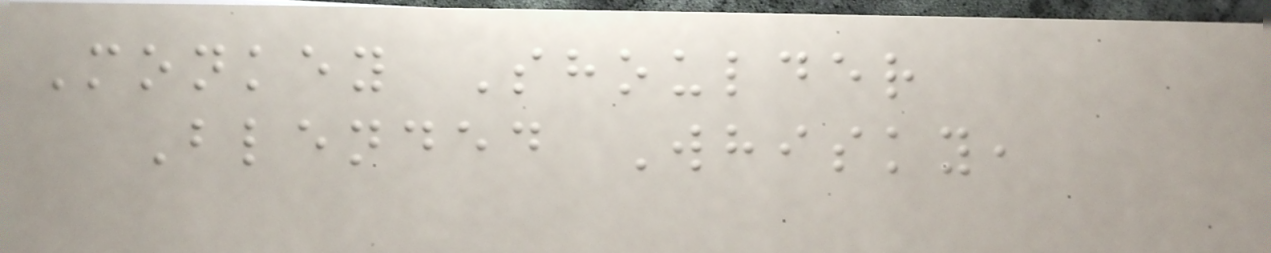Monkey Shoulder
Blended Whisky,
